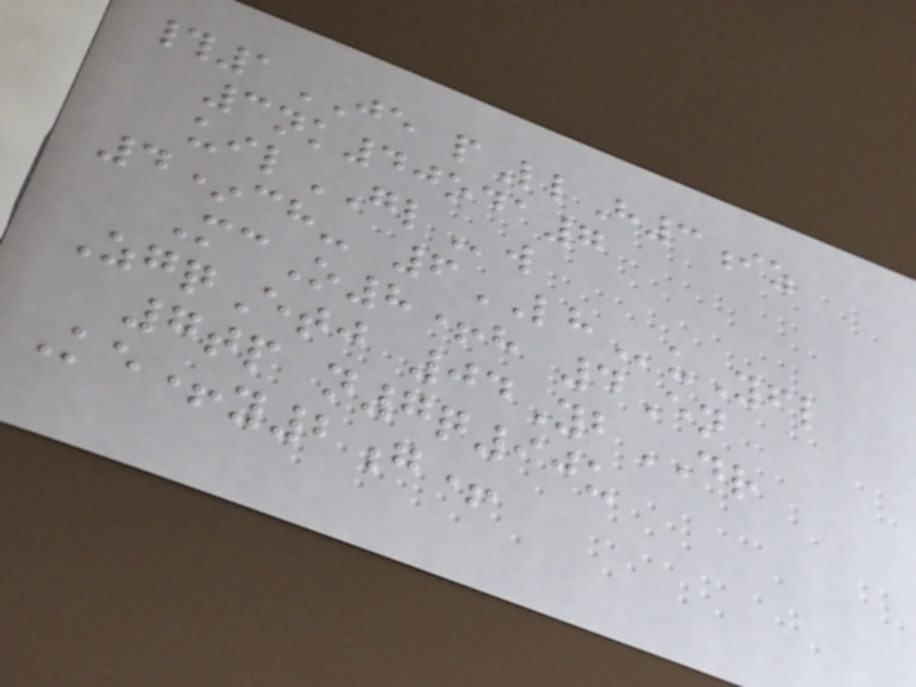#1JE pLlH3iz
3nk40oda7
uilGLw
4*ch- 6LHuYfl
McO8+h 4En
ZgqEtj 04YbDR
7tp n7q90u
Ke+y2g+
